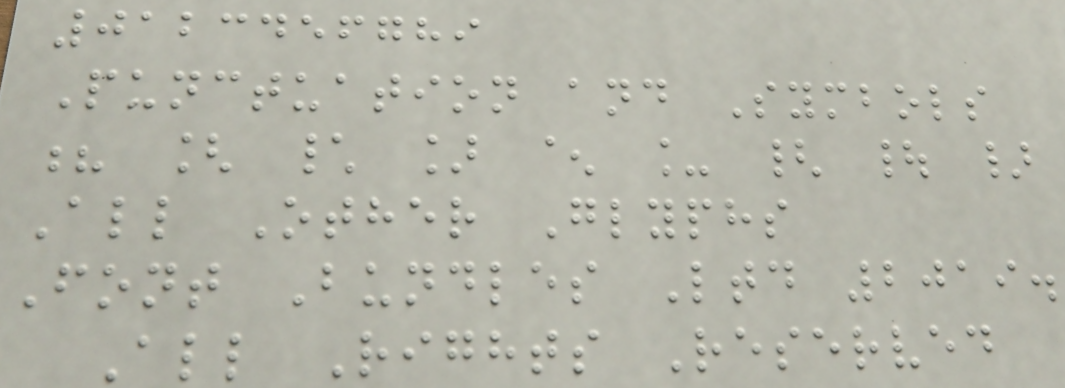0123456789
Punctuation and Symbols
? [ \ ] ^ _ { | }
All Other Glyphs
Font Bundles Ltd 2019.
All Rights Reserved
